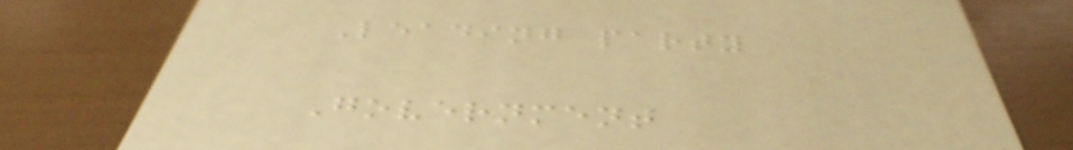Leading party
Government
